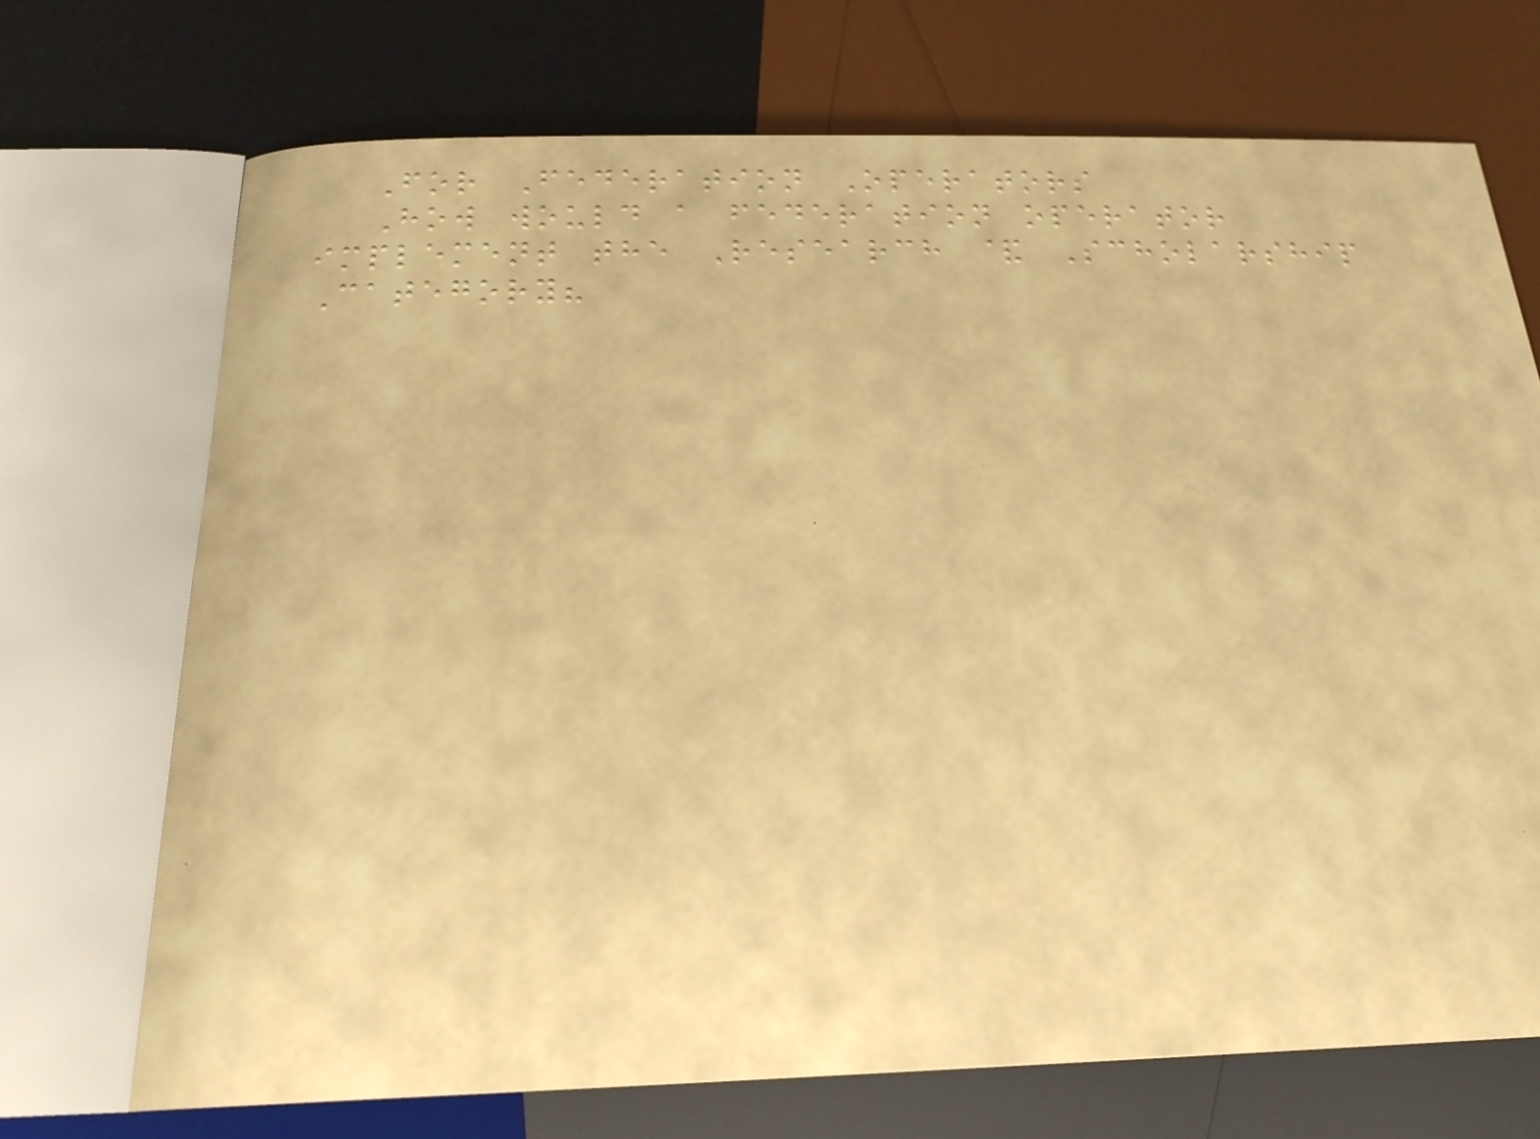For Federation Operators
How would a federation operator
implement the Research & Scholarship
Category?
